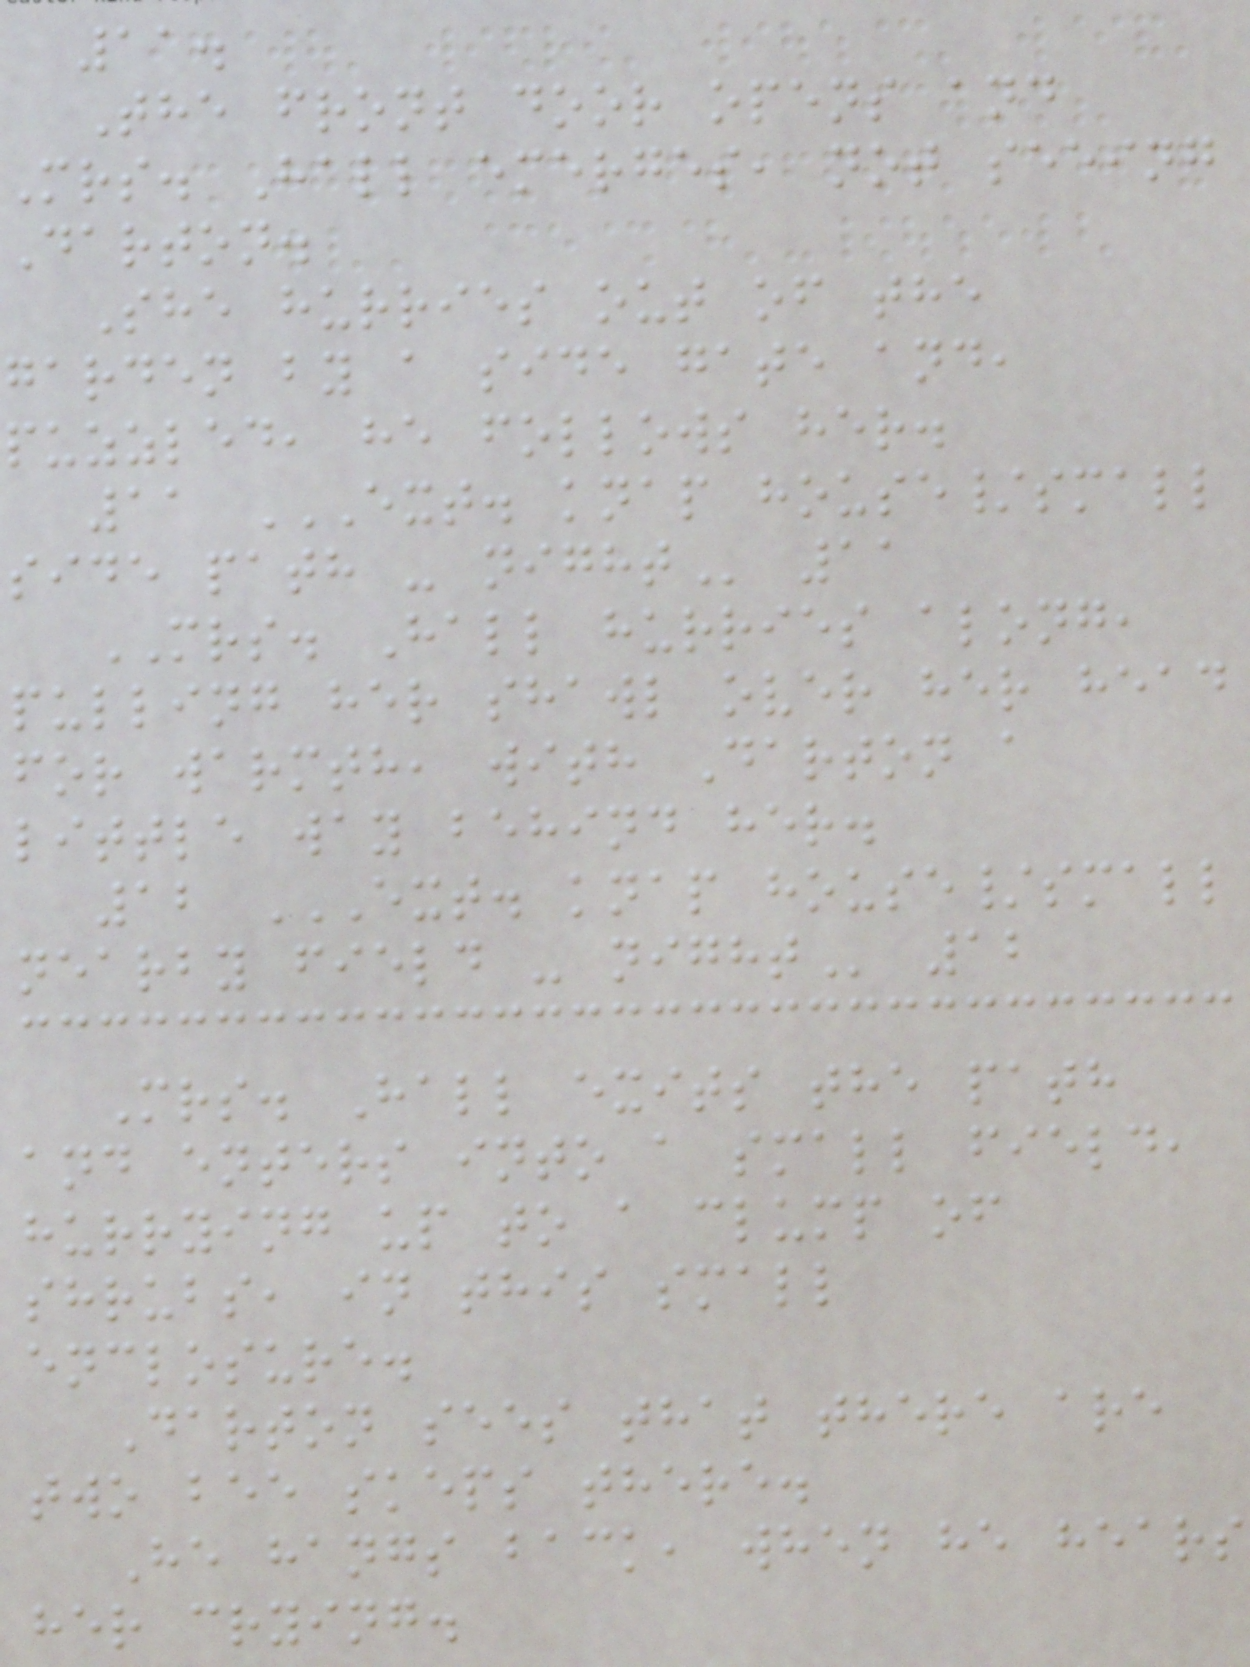11.
The front door opens and
mrs. Hall emerges, not seeing
Darton.
She hurries out of the
garden by a side gate and,
puzzled, he follows her.
11 EXT. KNAP HOUSE/SMALL
side path -
MRS. Hall hurries along,
pulling her shawl over her head
for warmth, with Darton a
little way behind her.
12 EXT. KNAP HOUSE/SMALL
nearby field -
Mrs. Hall exits the path
and enters into a small field,
hurrying up to a clump of
shrubs, in this small
enclosure.
Darton sees that there are
two bee skeps there.
He hangs back, when he hears
her crying.
